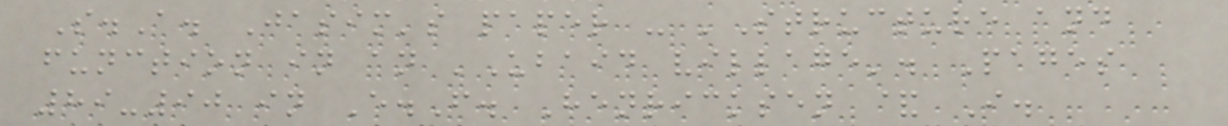S.A. Jasim's paper - 'Structure and
function in an 'Ubaid village'. Pages
89-90 in E.F. Henricksen & I.
